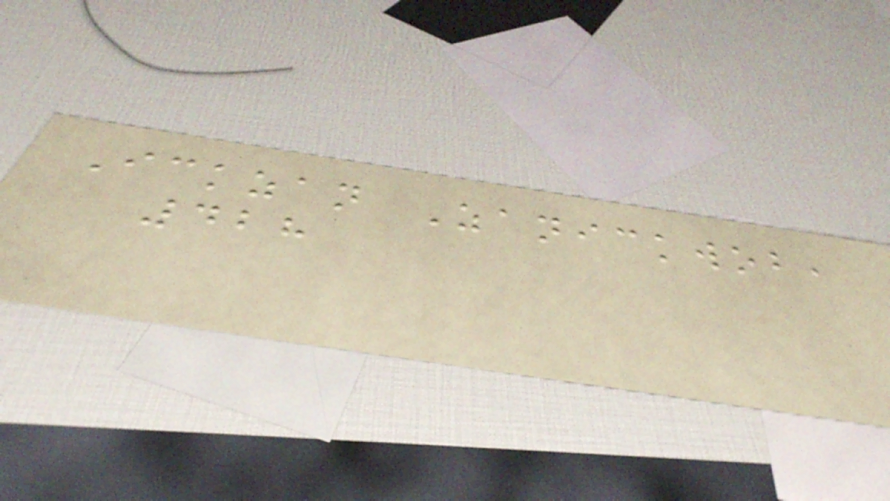Ickzan Zanickwob,
428
